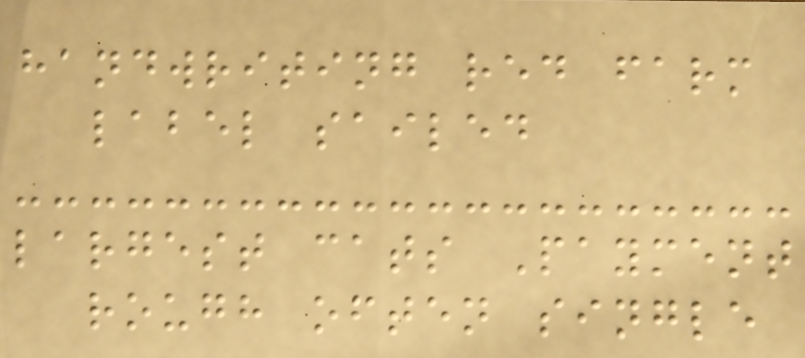handwriting red farm
label sailed
largest cats Payment
rough often single
